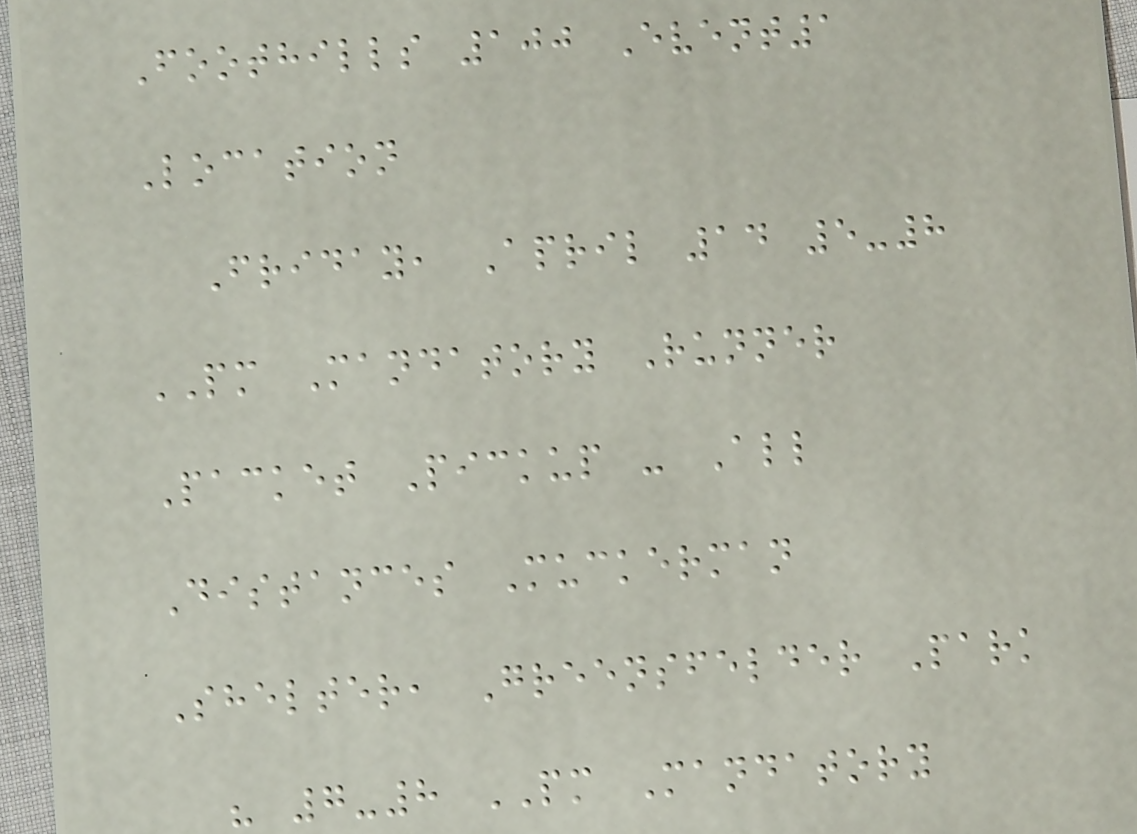Foothills 100 Event1
Location
Friday, April 14 5-8
PM Mandatory Runner
Packet Pickup - All
Distances Muckerman
Shelter, Greensfelder Park
" 7-8 PM Mandatory
